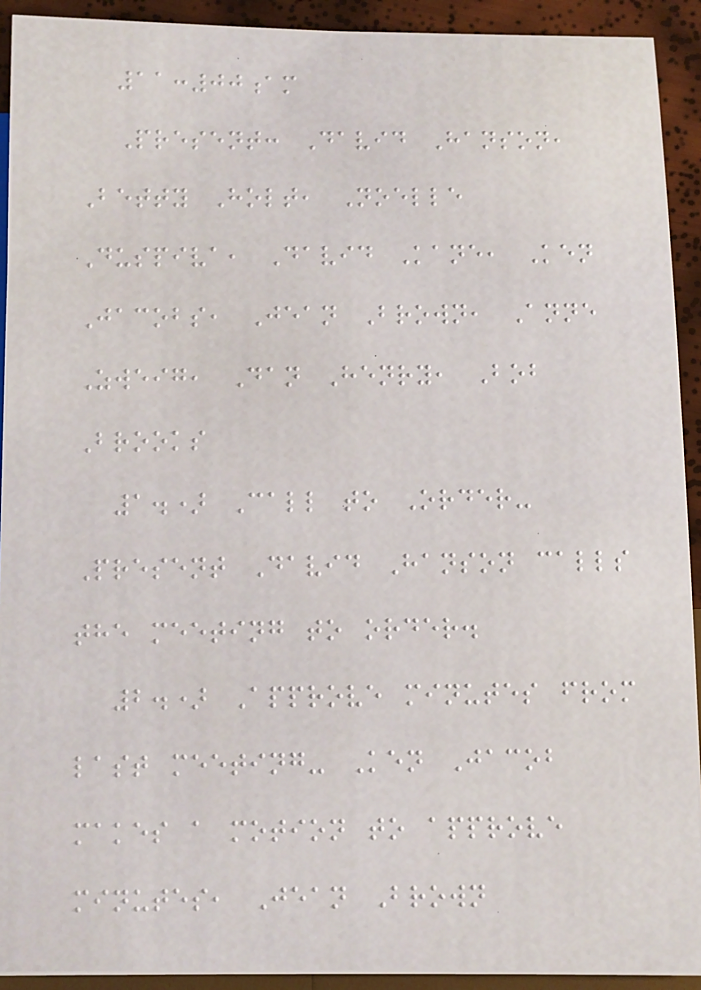11:00am
Present: David Hanson,
Betty Holt, Noelle
Duspiva, David Kane, Ken
Jacobs, Jean Brown, Anne
Zweig, Dan Henry, Bob
Brooks
1.) Call to Order-
Present David Hanson calls
the meeting to order.
2.) Approve minutes from
last meeting- Ken Jacob
makes a motion to approve
minutes, Jean Brown
